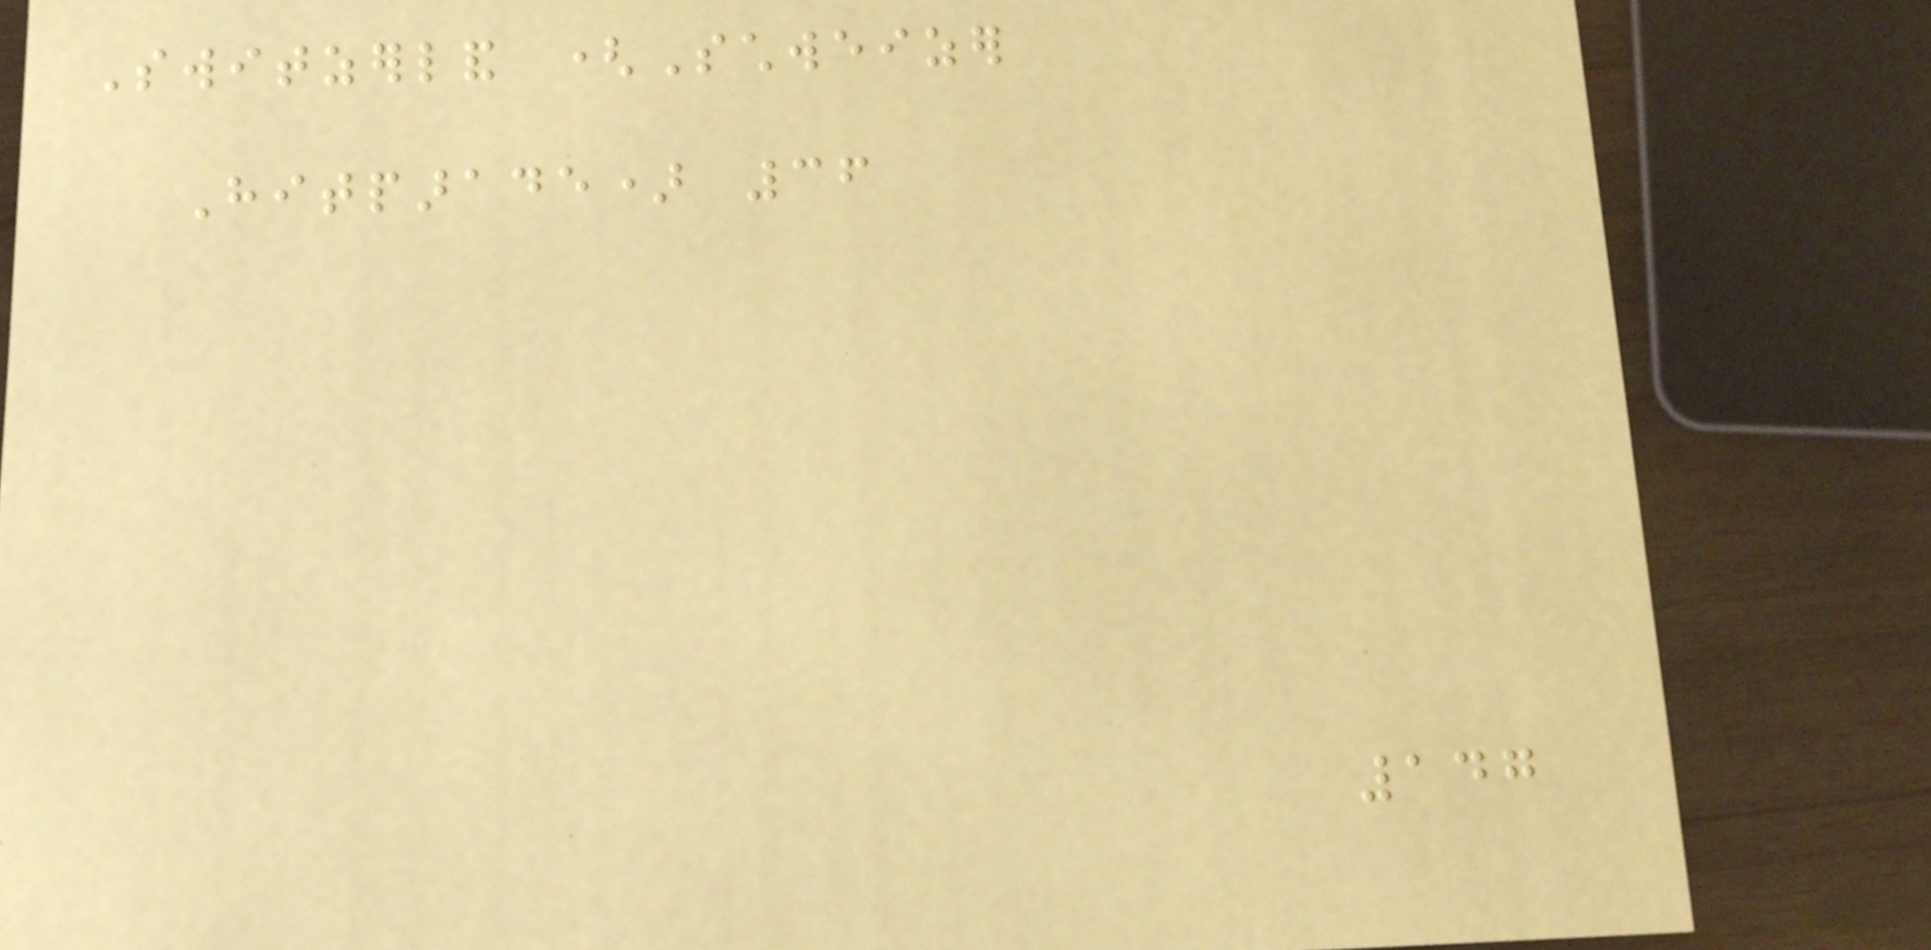Switzerland (Schweizer
Hitparade) 36
147
